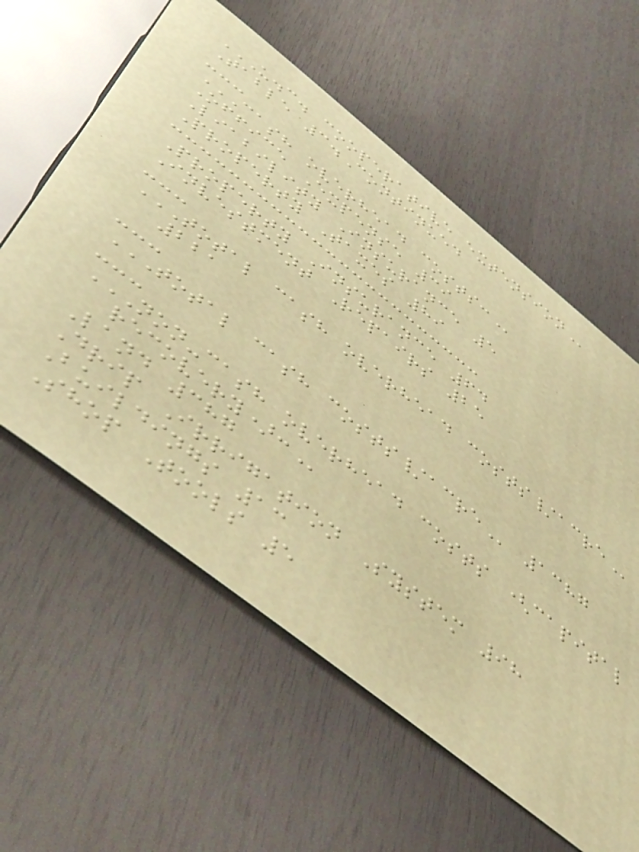U.C. COOPERATIVE EXTENSION
Table 3.Continued
---
CASH OVERHEAD COSTS:
Office Expense 39
Liability Insurance 5
Property Taxes 89
Property Insurance 64
Investment Repairs 25
---
TOTAL CASH OVERHEAD COSTS/ACRE
221
---
TOTAL CASH COSTS/ACRE 1387
---
NON-CASH OVERHEAD COSTS (CAPITAL
RECOVERY):
Land 387
Drip Irrigation System 98
Buildings 13
Shop Tools 5
